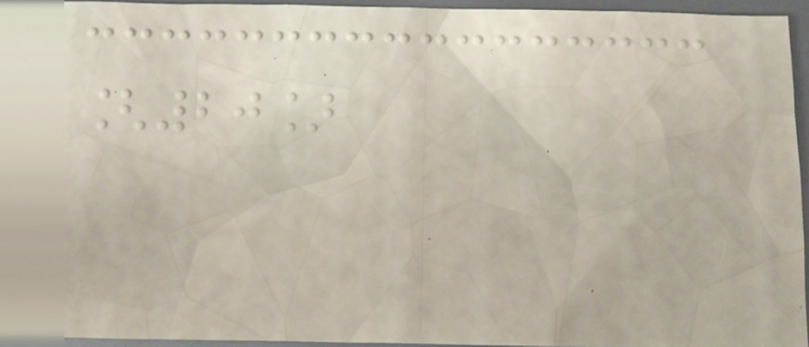[20]
